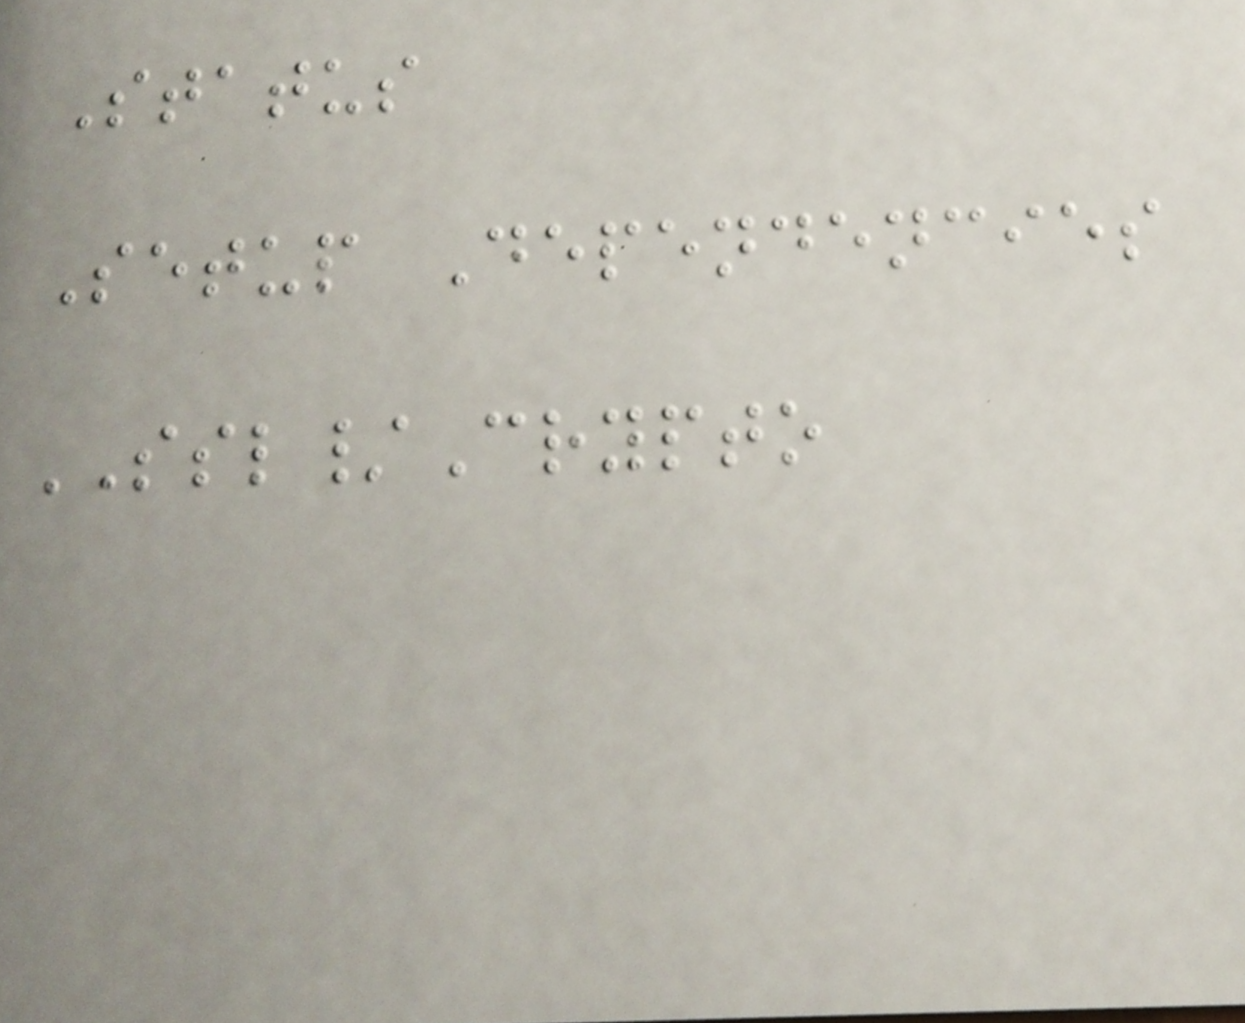Status
Setup Dependencies
SSL/Crypto
